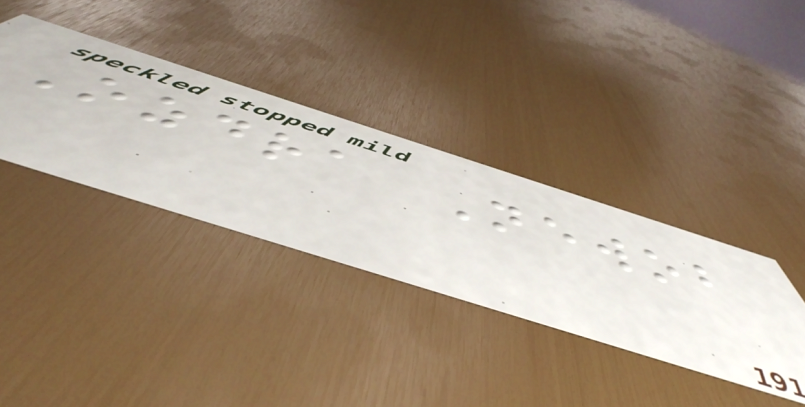Ozdra Newob
